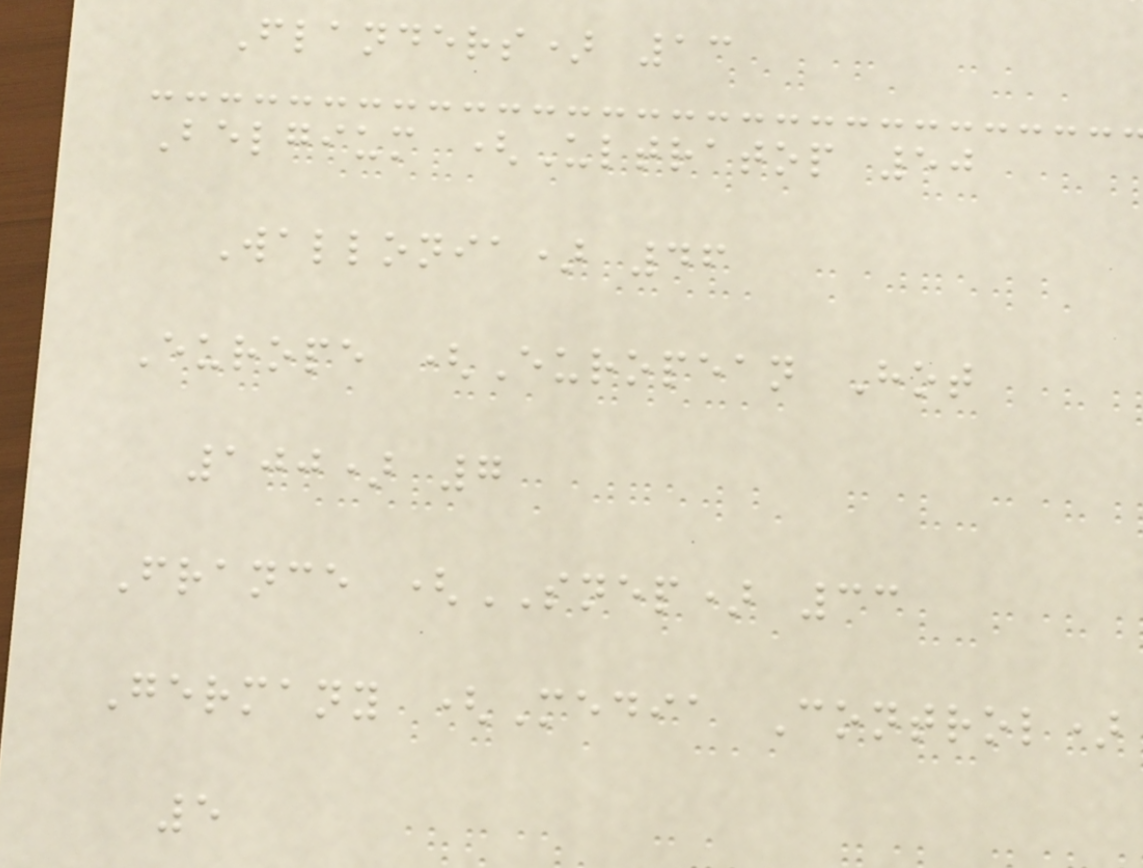Flanders) 13
Belgium (Ultratop 50
Wallonia) 46
Europe (European Hot
100) 7
France (SNEP) 33
Germany (Media Control)
5
